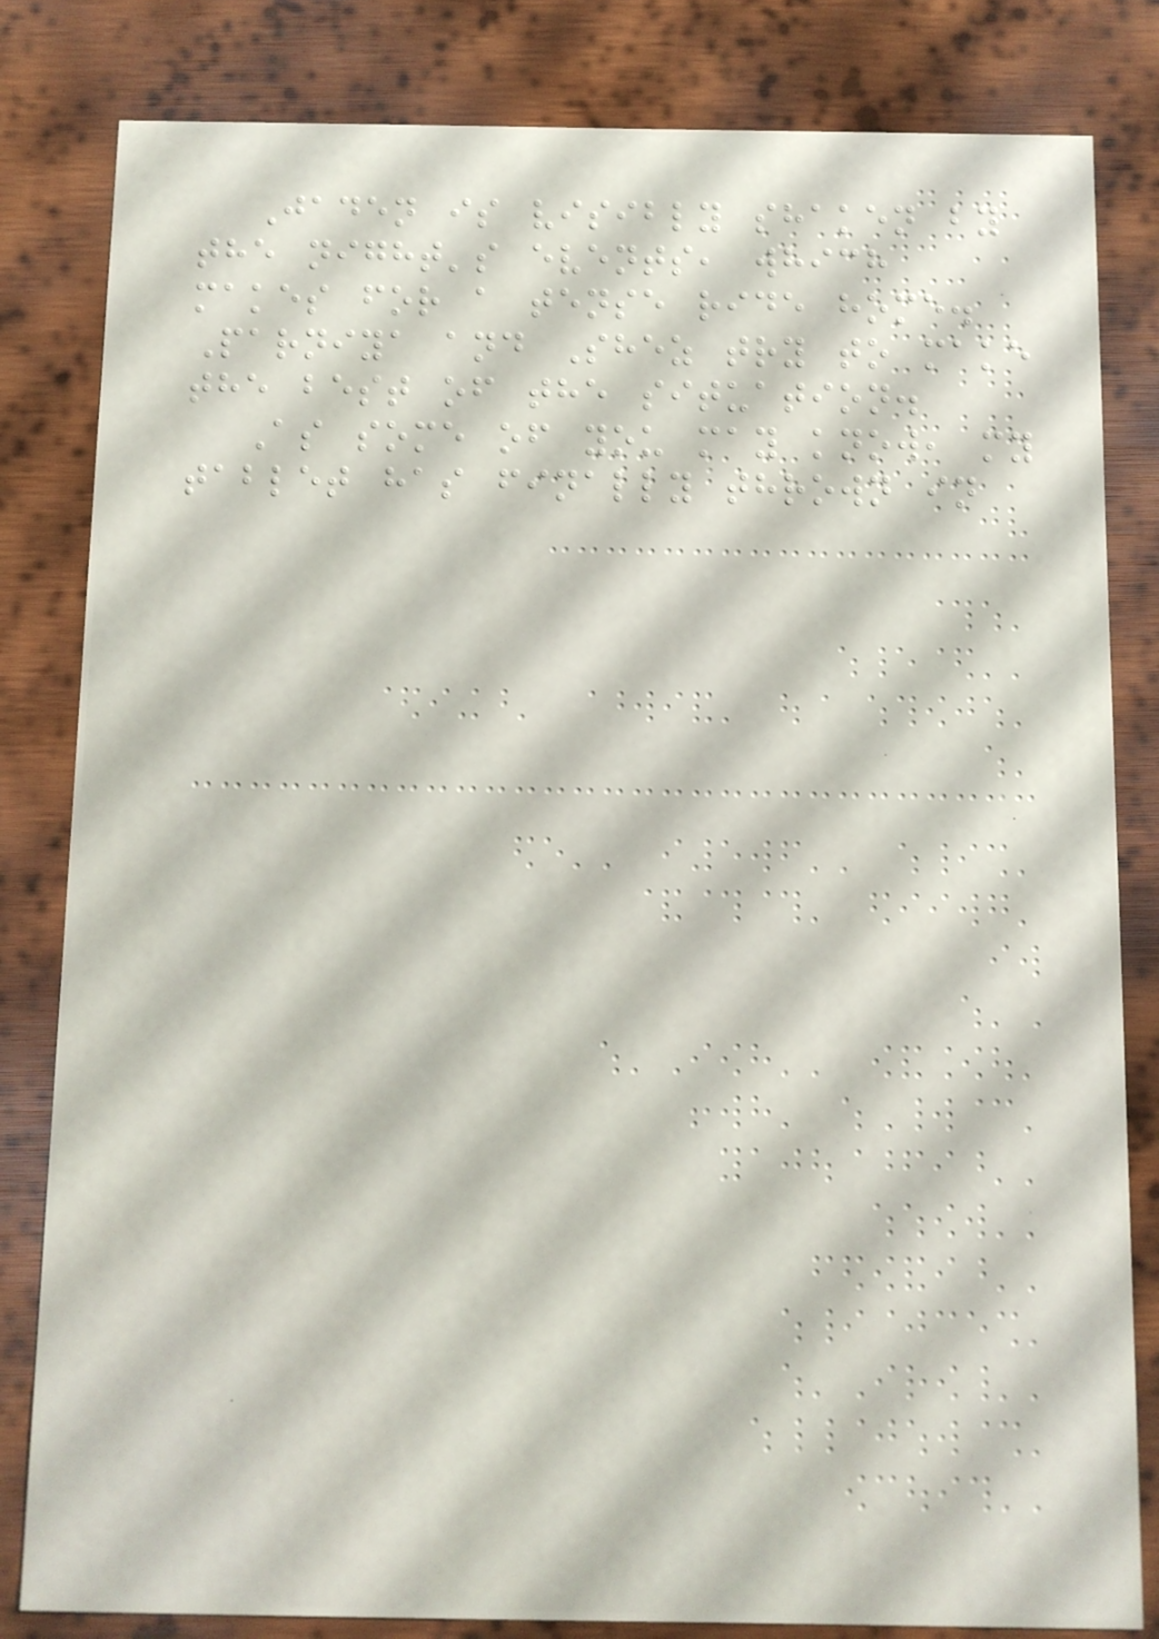Jaden is visibly shaken by
the night's events, which
makes for a tense ride home.
Parniya and Shez try to make
the best of the situation.
As some of you may know, my
tablet has finally thrown in
